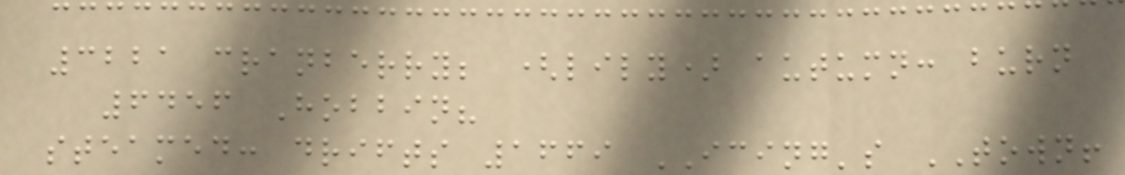3221 cranberry; (lily) autumn: burn
6456 Hobbin?
steamed: drifts 1669 ICING's TOWN!
